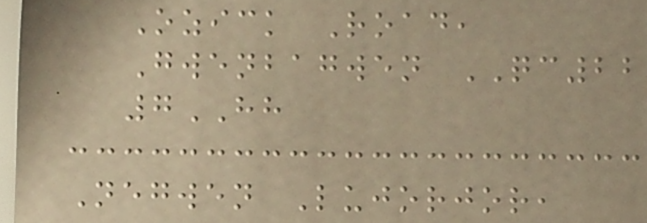Ozick Road,
Gwenbagwen QC22
7HH
Negwen Lujorjor,
